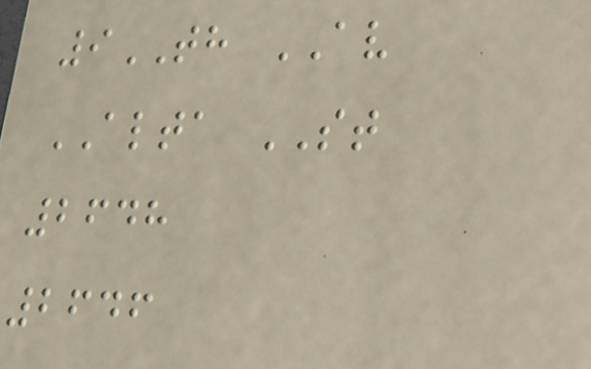9TH AV
ALTA ST
2648
2646
